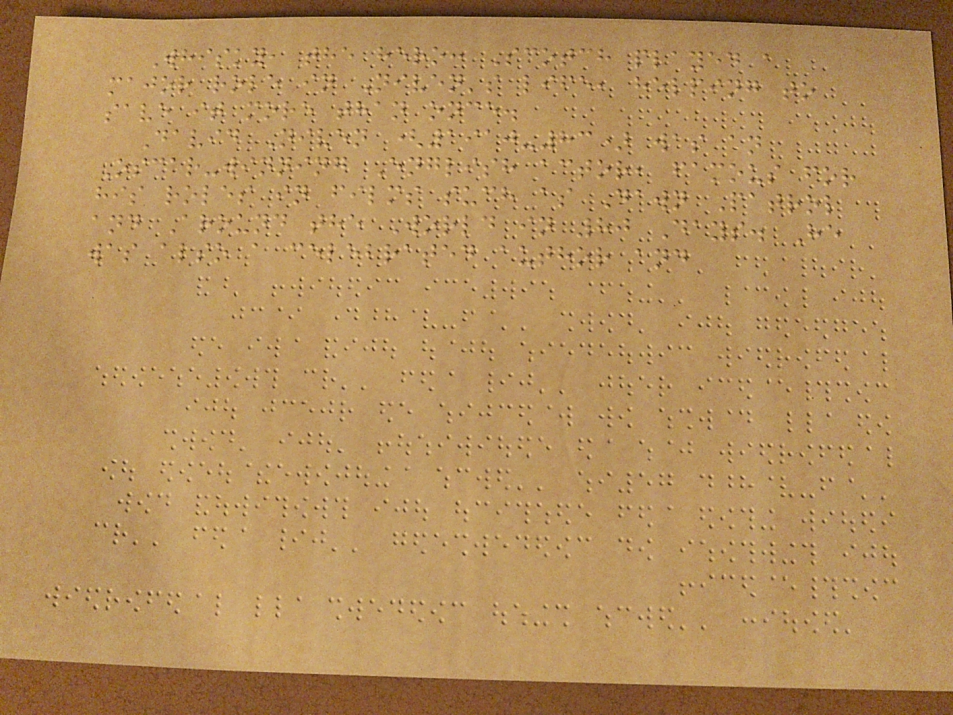Whisky, the hero: Scotch played a
major role in Niven's life, helping to
save it more than once.
David Niven (1910-83) was an
Oscar-winning English actor, famous for
his roles in films such as Dawn Patrol
and Around the World in 80 Days. He
was also a celebrated author and
